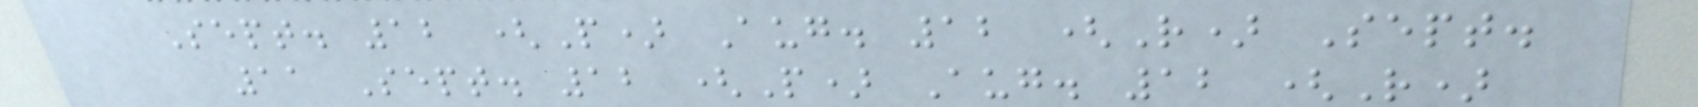Sept. 12 (P) Aug. 12 (R) Sept.
11 Sept. 12 (P) Aug. 12 (R)
